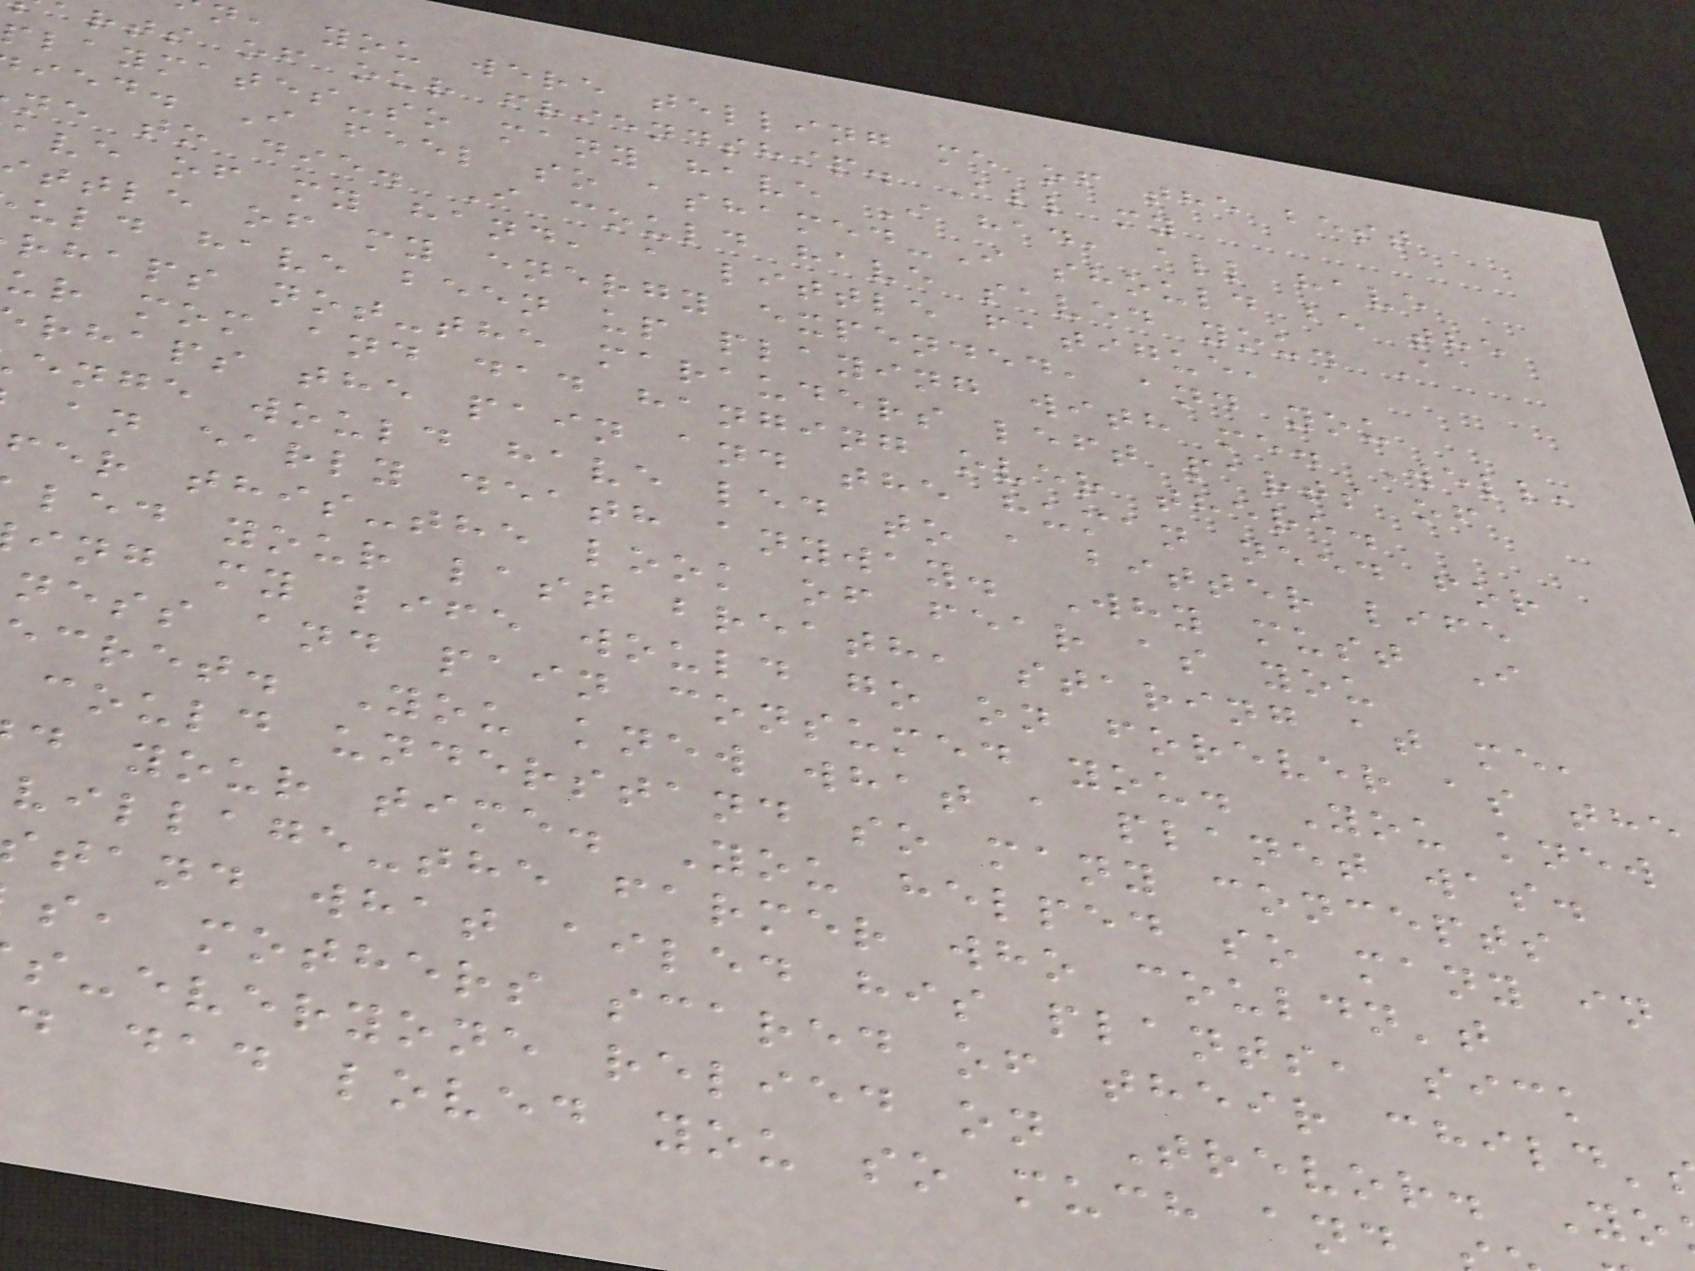n, you were telling me of the best
rts of our friendship. All my
playmates-so many have I had, all have
ied. I feel so ashamed-I should be the
ne to die. I could have saved you. A
ave of my hand, a little fatigue, a
ttle of my energy expended, and you
uld have been up playing with me. Well,
rhaps not-the marauders left parts of
ur mom and dad hanging over there.
rhaps the pain and the human need for
enge would have led to a bitter life
an early death anyway. Why must I
fer this-the look of fear as you
led your last breath, staring at me,
ing my life would go on forever as the
ness and pain consumed you. You knew
ecret. You knew what a planet was.
could understand so many concepts
d your time. You helped so many in
village-the farmer who couldn't
tand what ailed his plants, sick
s, mothers scared of their child'
s-everyone relied on Trevor. Yo
d dad loved you so much and
